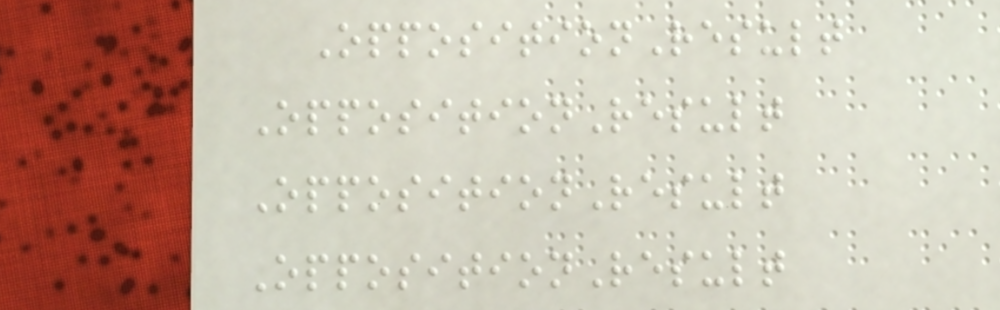OppositionResult
OppositionResult
OppositionResult
OppositionResult
